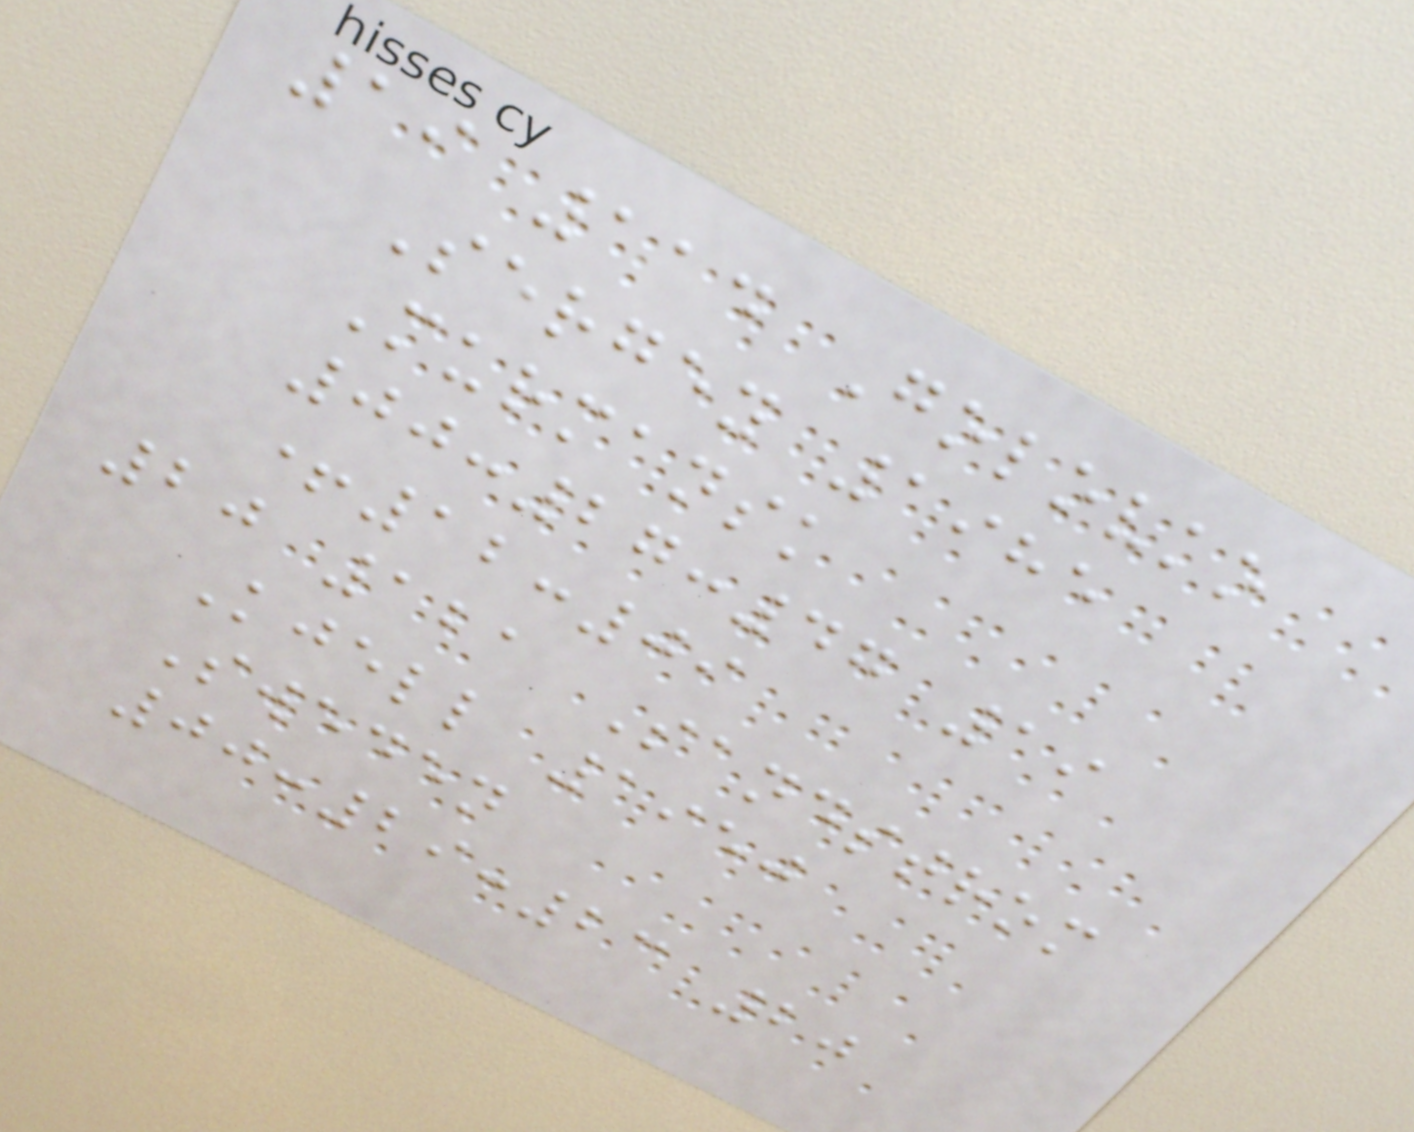19 114 Golovko
Sergey 1985
Murmansk
00:27:47 19
+12:09
20 121 Sandstrom
Kjell 1950
Sweden
00:29:23 20
